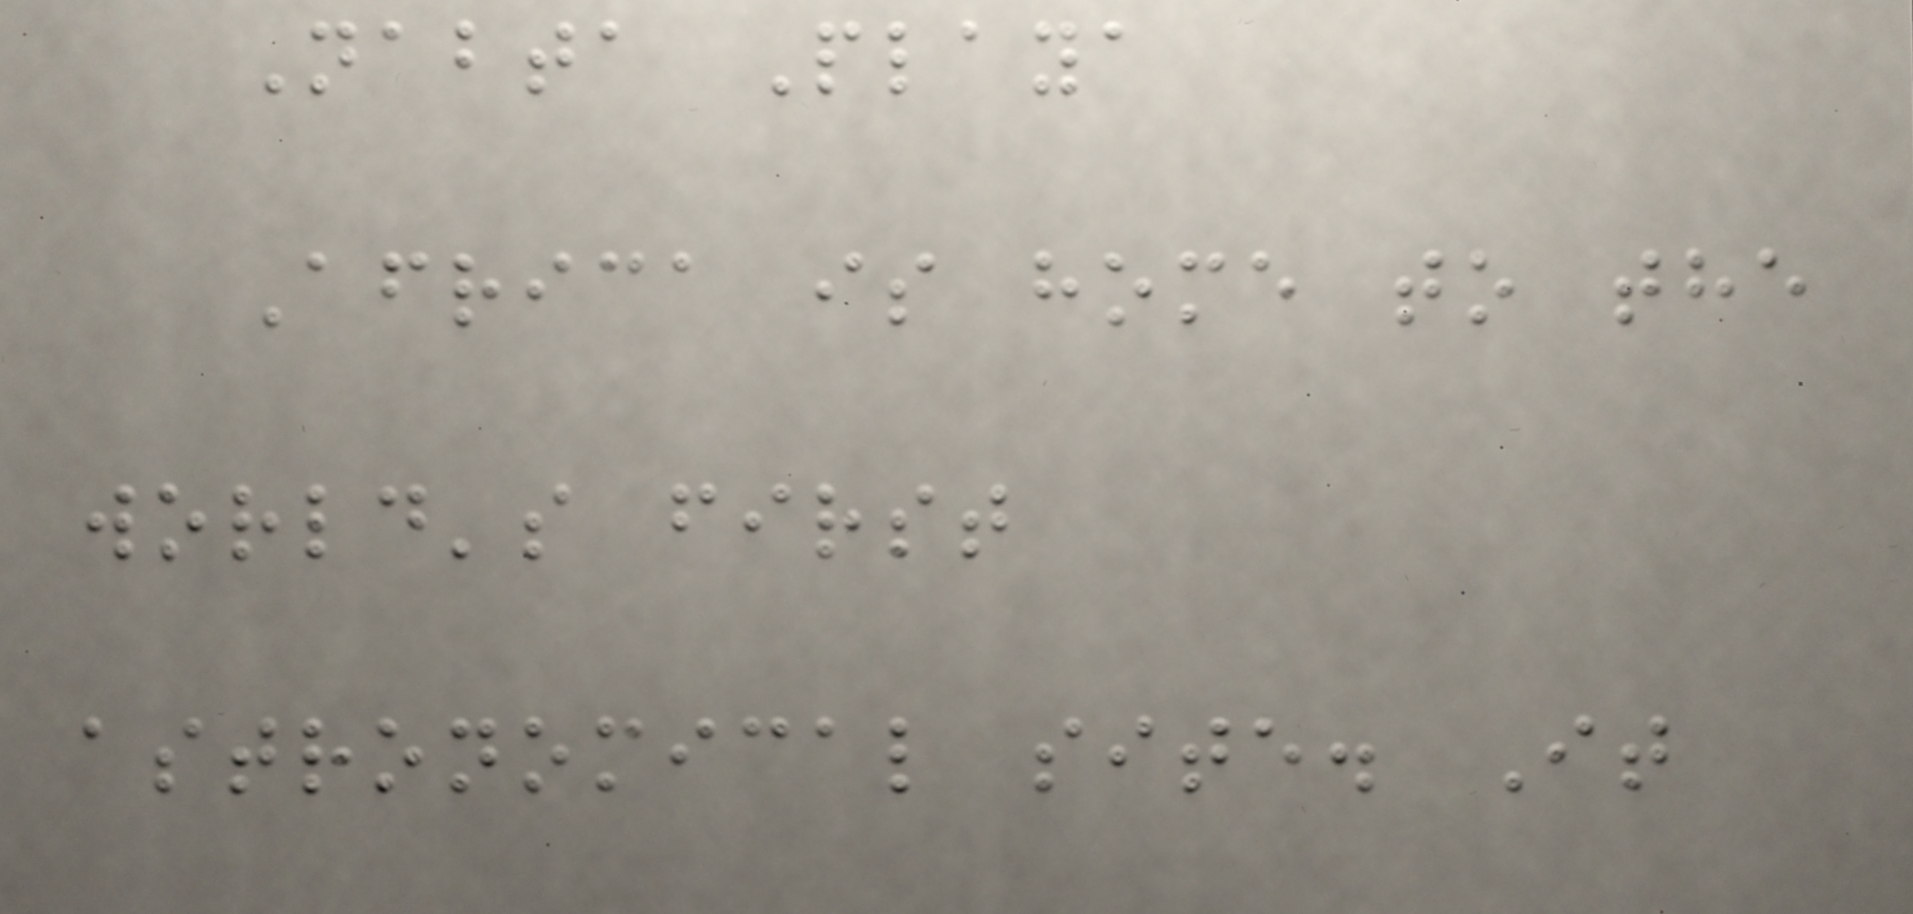Nabta Playa
Africa is home to the
world's first
astronomical site. It
